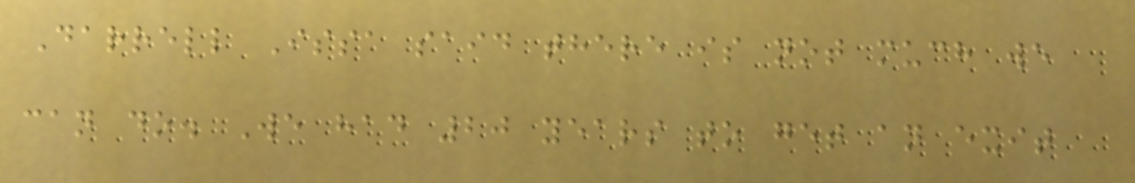Darrell Issa said there is not much we
can do. We had 20 years to get an exit
